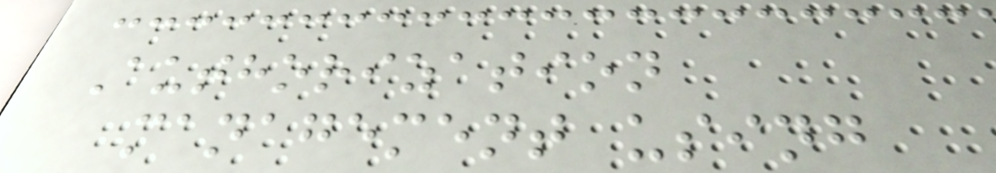Authorization
management using
